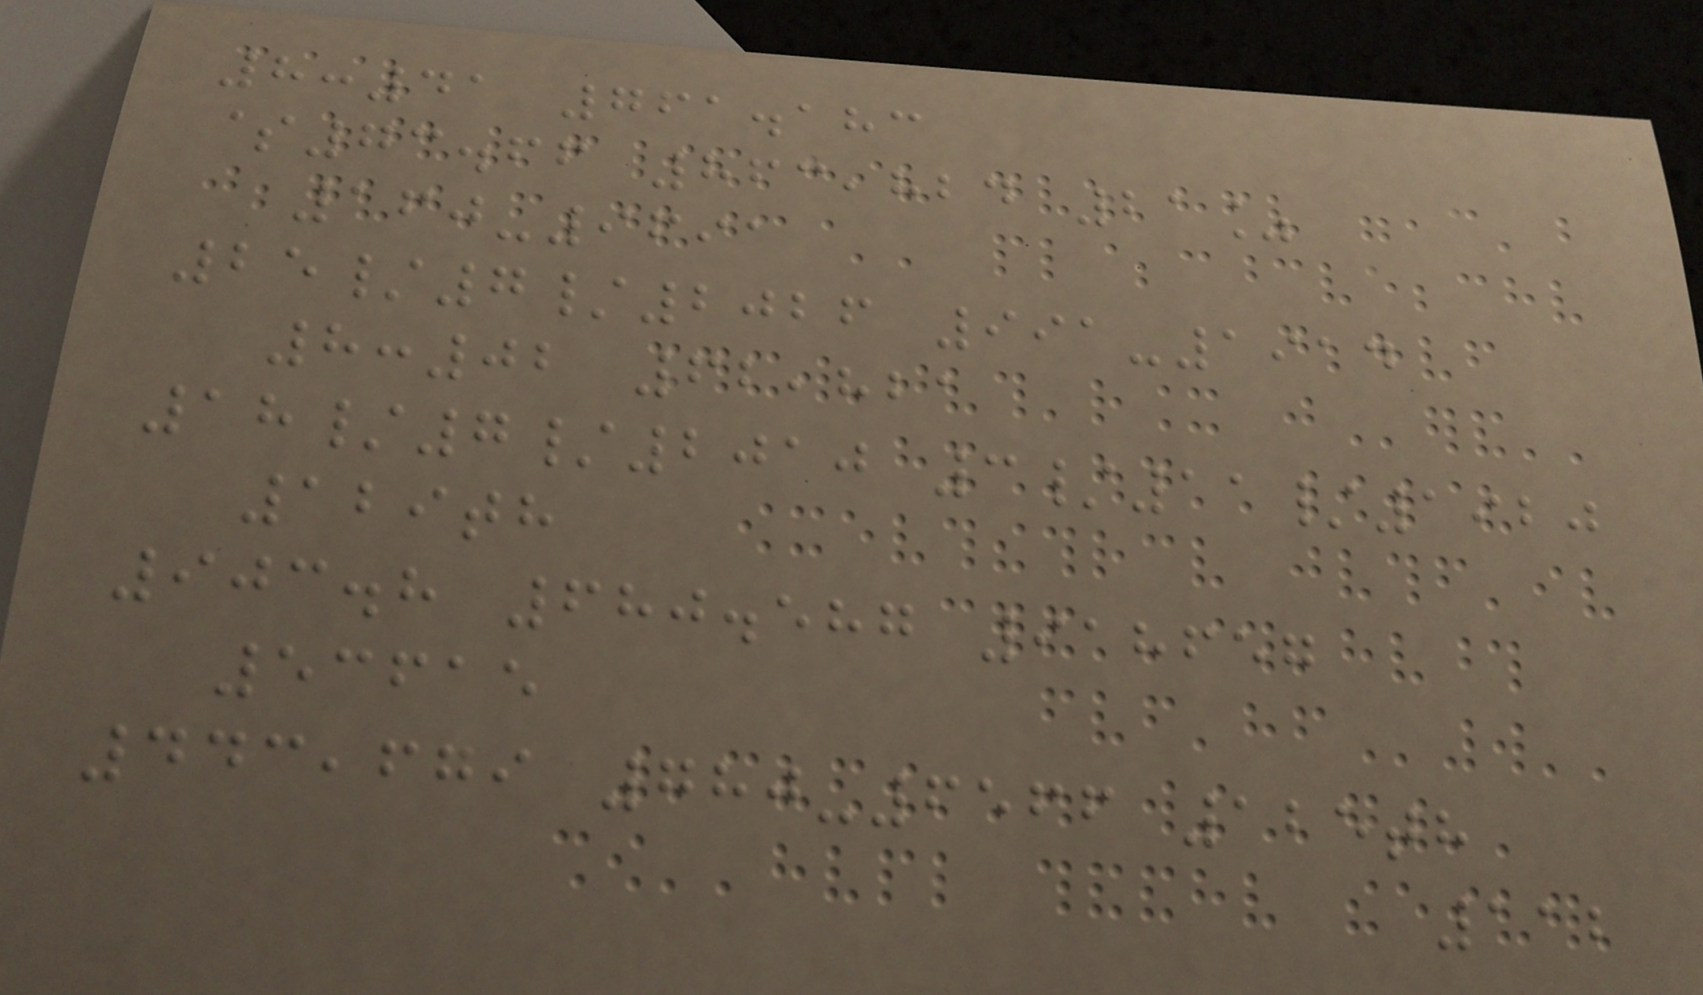8:41 761.183
$73.66 863,824 21%
160-9691
25/7/2026 991-1914
8:02 62,821
18/7/2010 3/11/1920
129th
903.8 680.587 918657
53615
443,679 780-6566 125th
112
